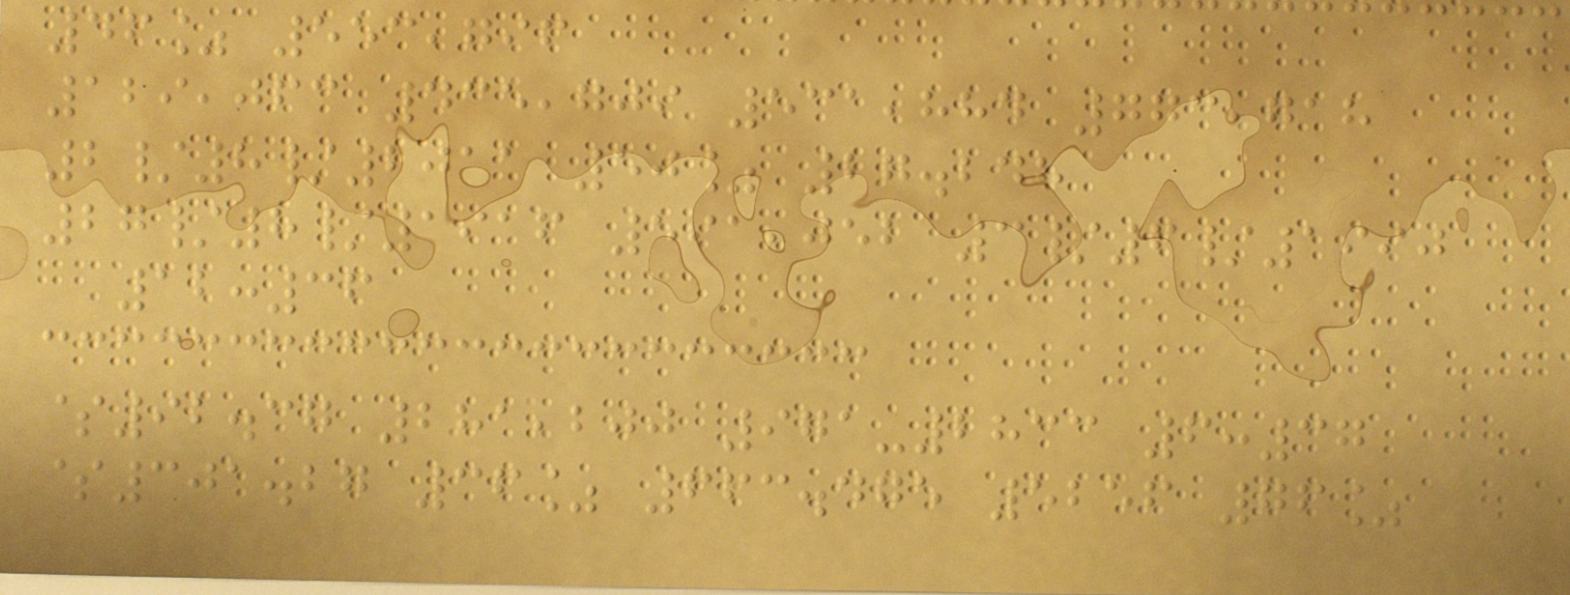46% 553,796
129,063 435,709 531,884 773,718
2/8/2011 50% 27.248
27/8/1916 591,052 3/6/1990
12:36
$92.37 281,200 971-2833 6:37
$301.27 36% 663.475 5256 76%
